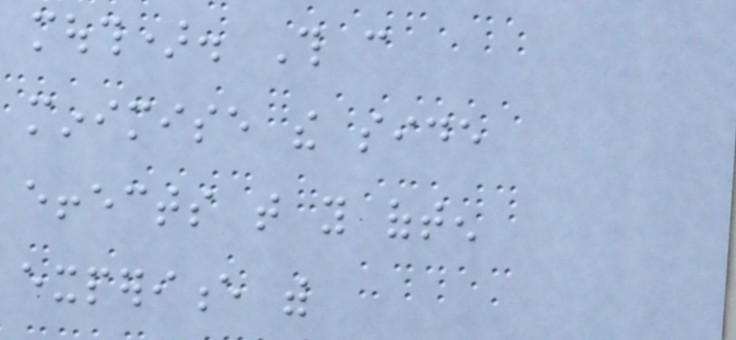mouth). This can
minimise the side
effects that you often
experience with
